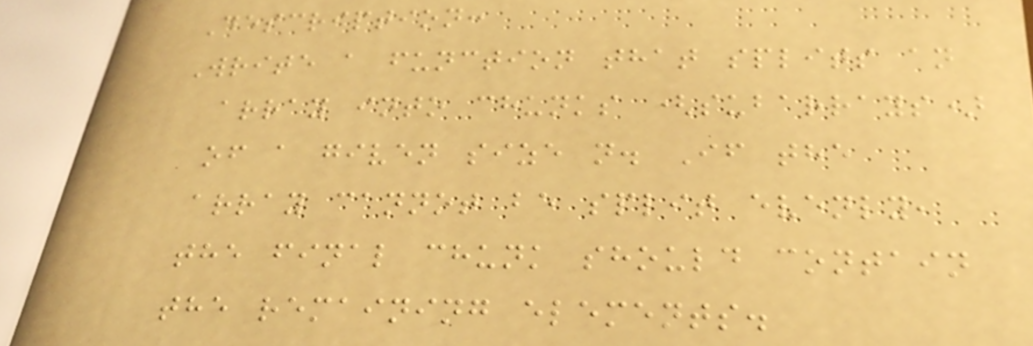Description:
Write a function that splits an
array into chunks (subarrays)
of a given size n. If the
array cannot be split evenly,
the final chunk should contain
the remaining elements.
